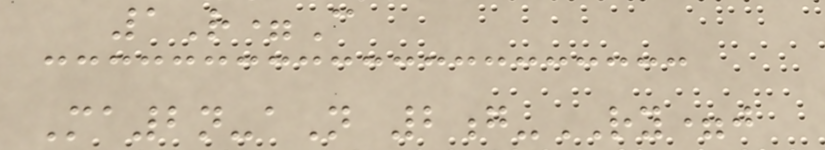1R=C
Ma2n-aN 2g-RY=j
